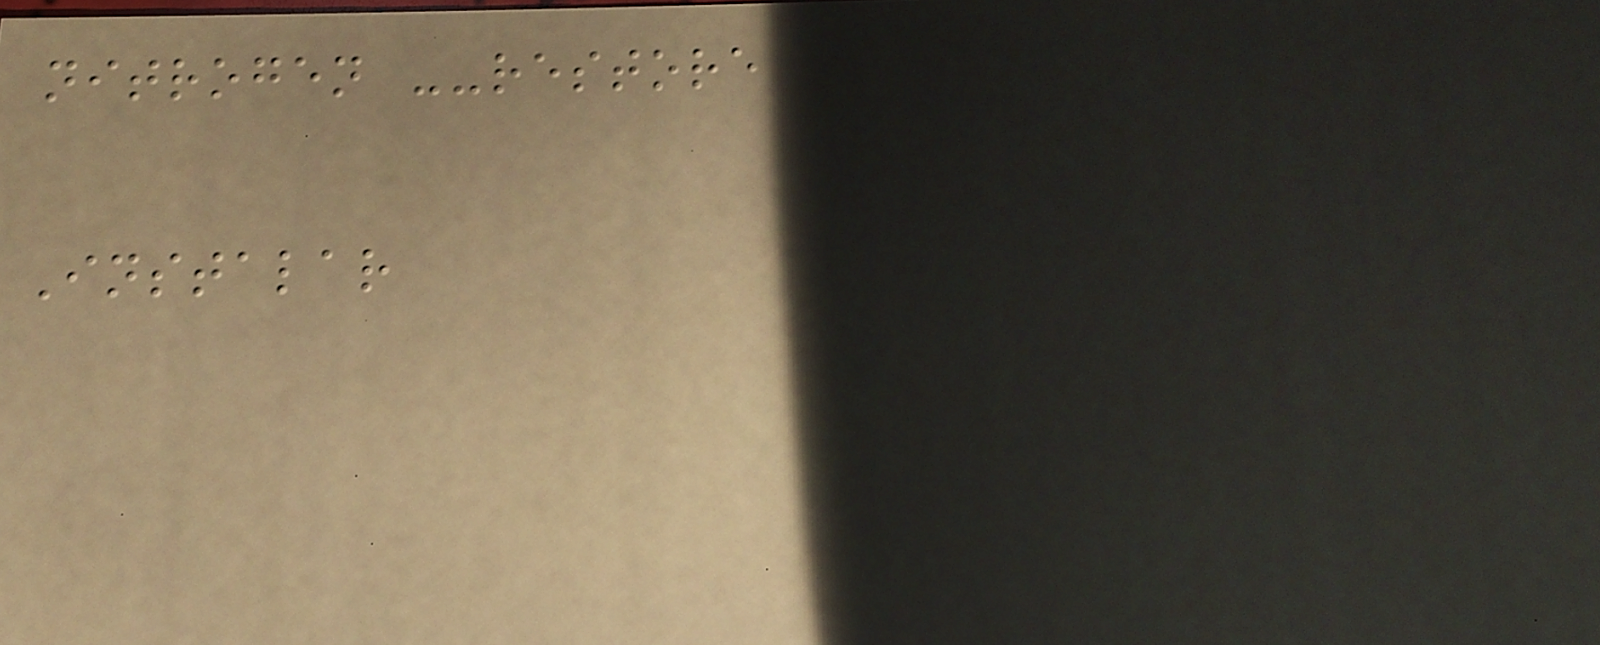nitrogen --restore
Instalar
